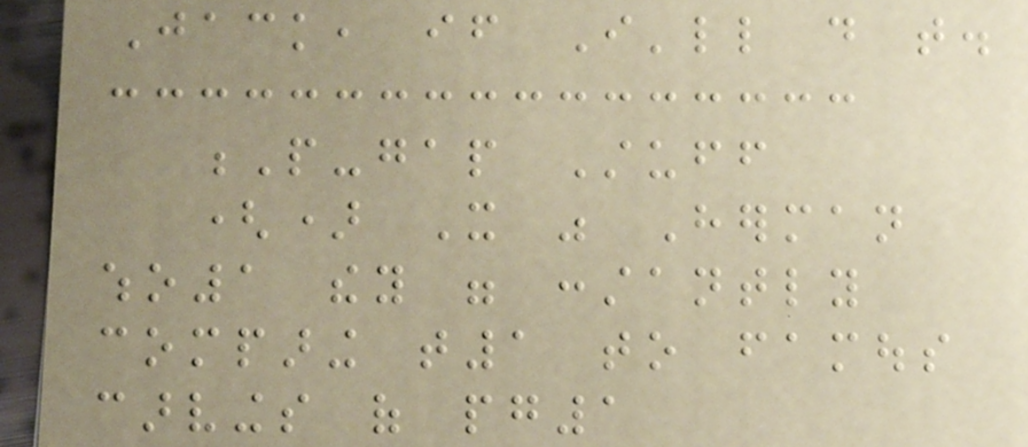Jack, if I'll do that.
P-gap Stuff
() It was Herman
who1 they were constantly
comparing t1 to famous
carvings of pg1
